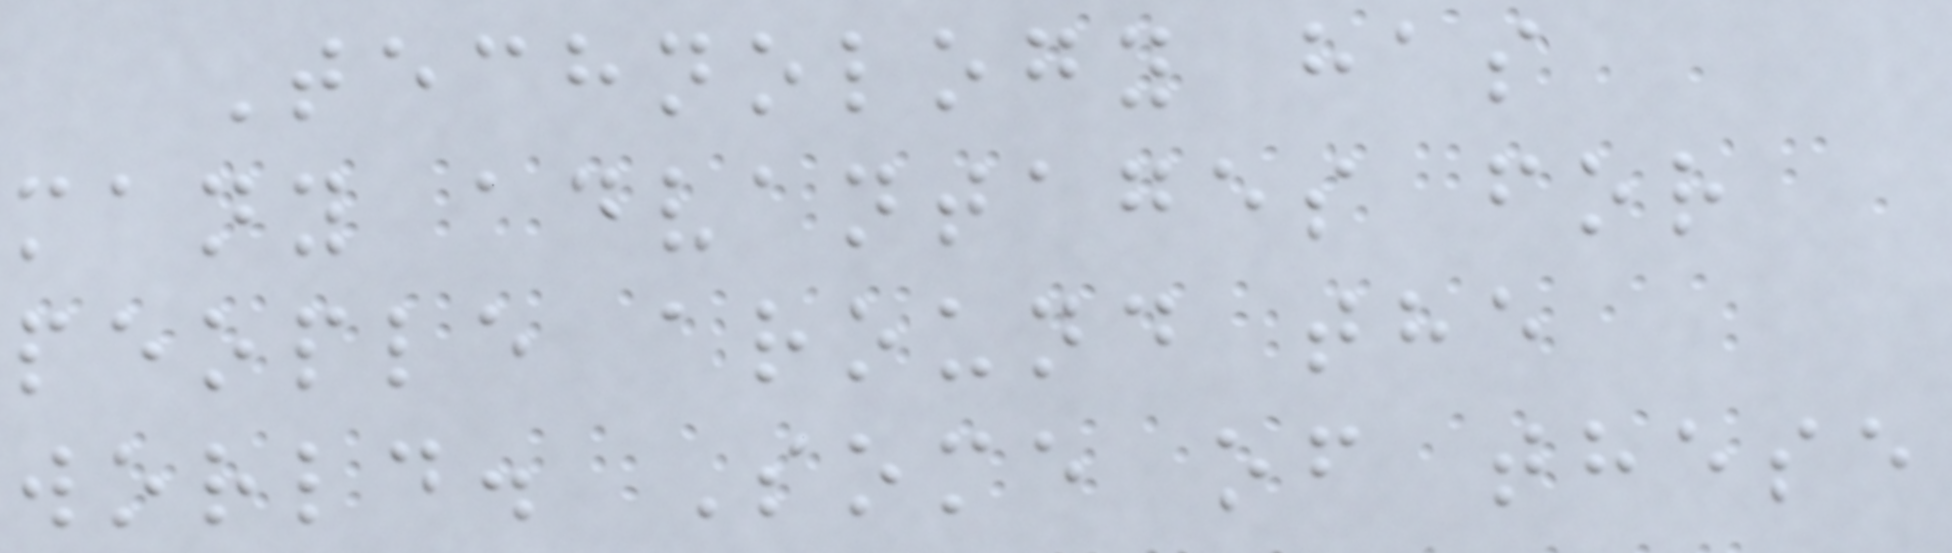Technology has
many advantages for
people around the
world. Some of these
